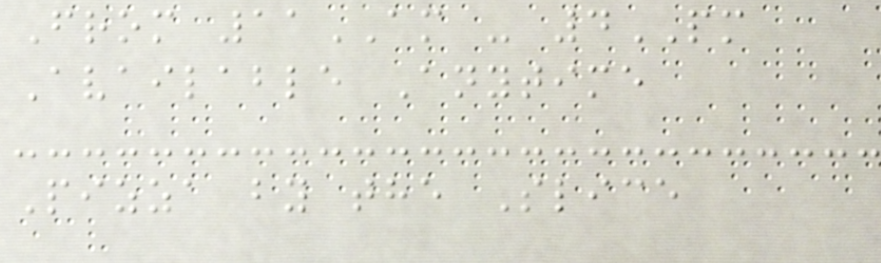From 11AM - 4PM
Available Anytime
Pizza by the Slice
